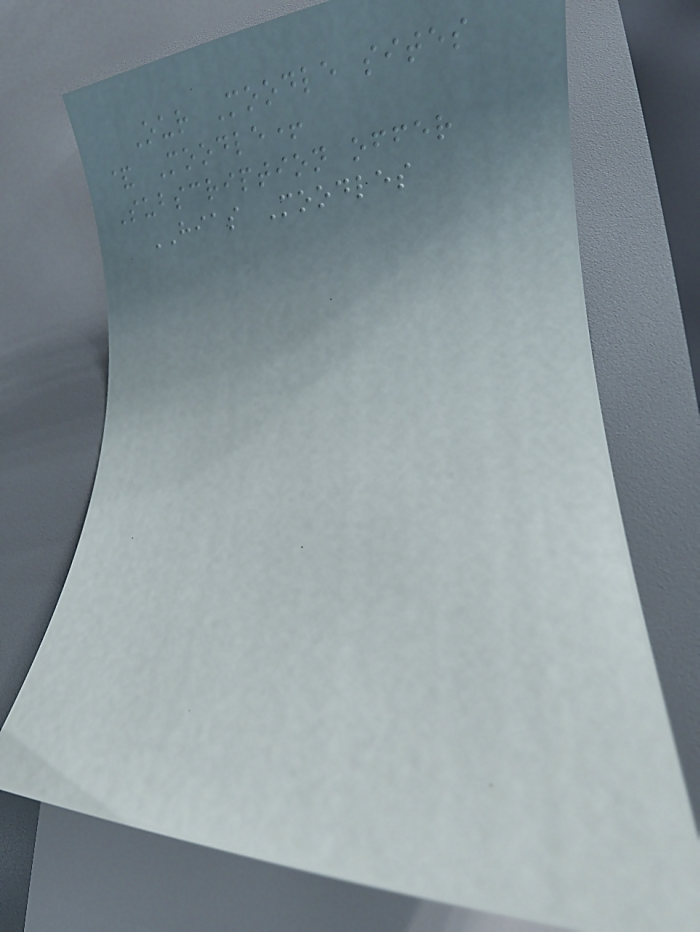Our Moodle sites
& Moodle+
Subscription offer
HIAS Moodles
